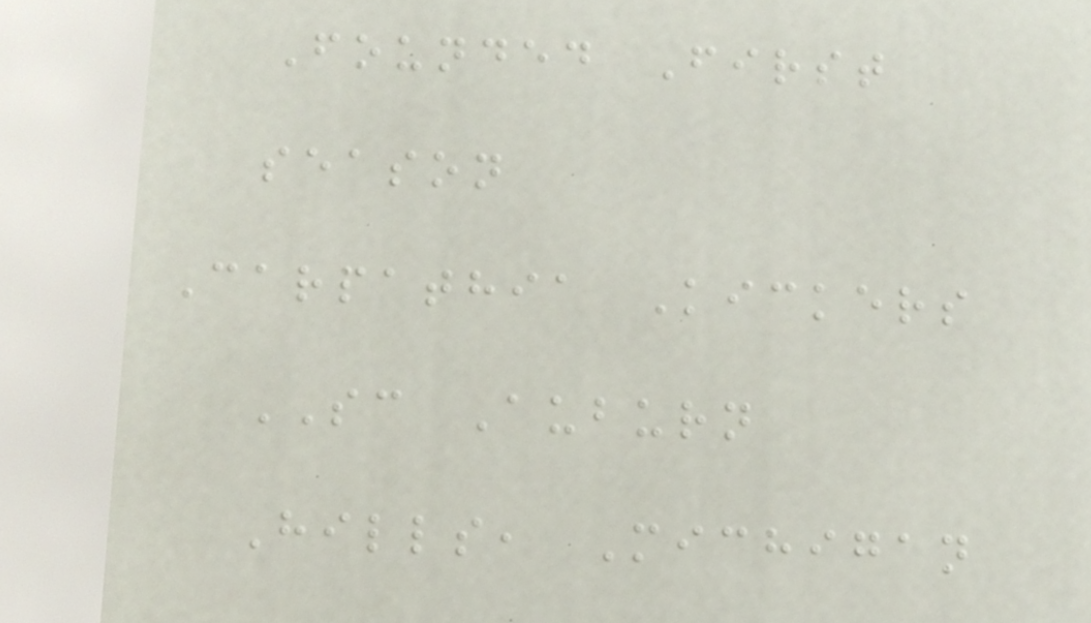Founded First
season
Carpathia Kickers
SC Auburn
Hills, Michigan
